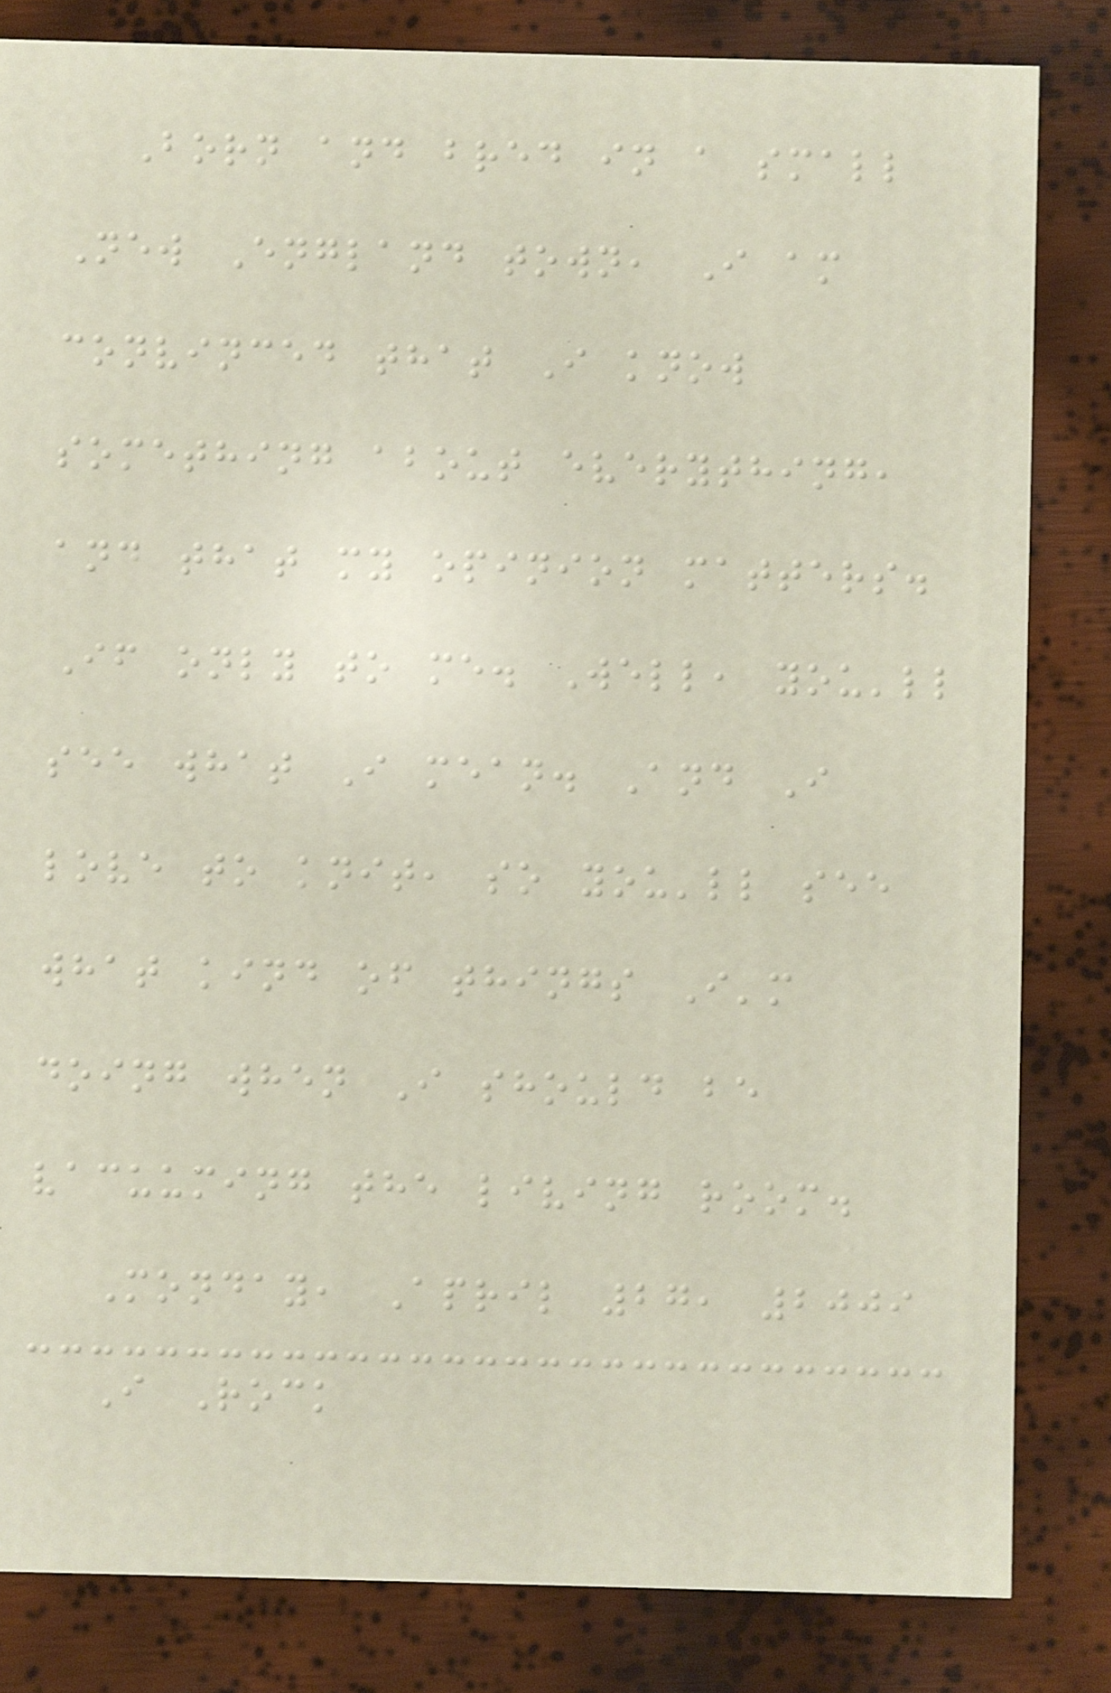Born and bred in a small
New England town, I am
convinced that I know
something about everything,
and that my opinion matters.
If only to me. Well, you'll
see what I mean. And I
love to knit, so you'll see
what kind of things I'm
doing when I should be
vacuuming the living room.
Monday, April 27, 2009
I Rock
